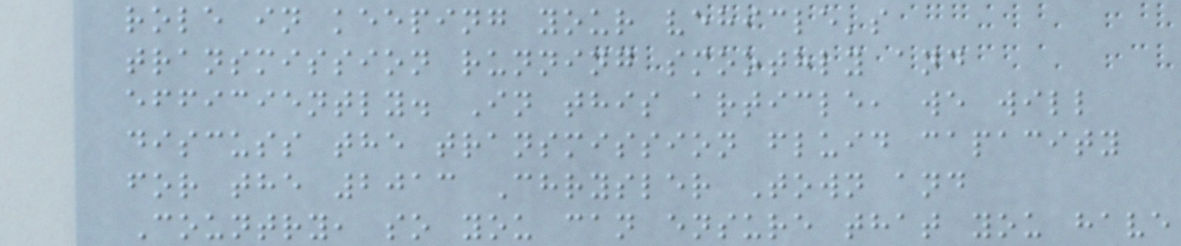role in keeping your vehicle's
transmission running smoothly and
efficiently. In this article, we will
discuss the transmission fluid capacity
for the 2013 Chrysler Town and
Country, so you can ensure that you have
